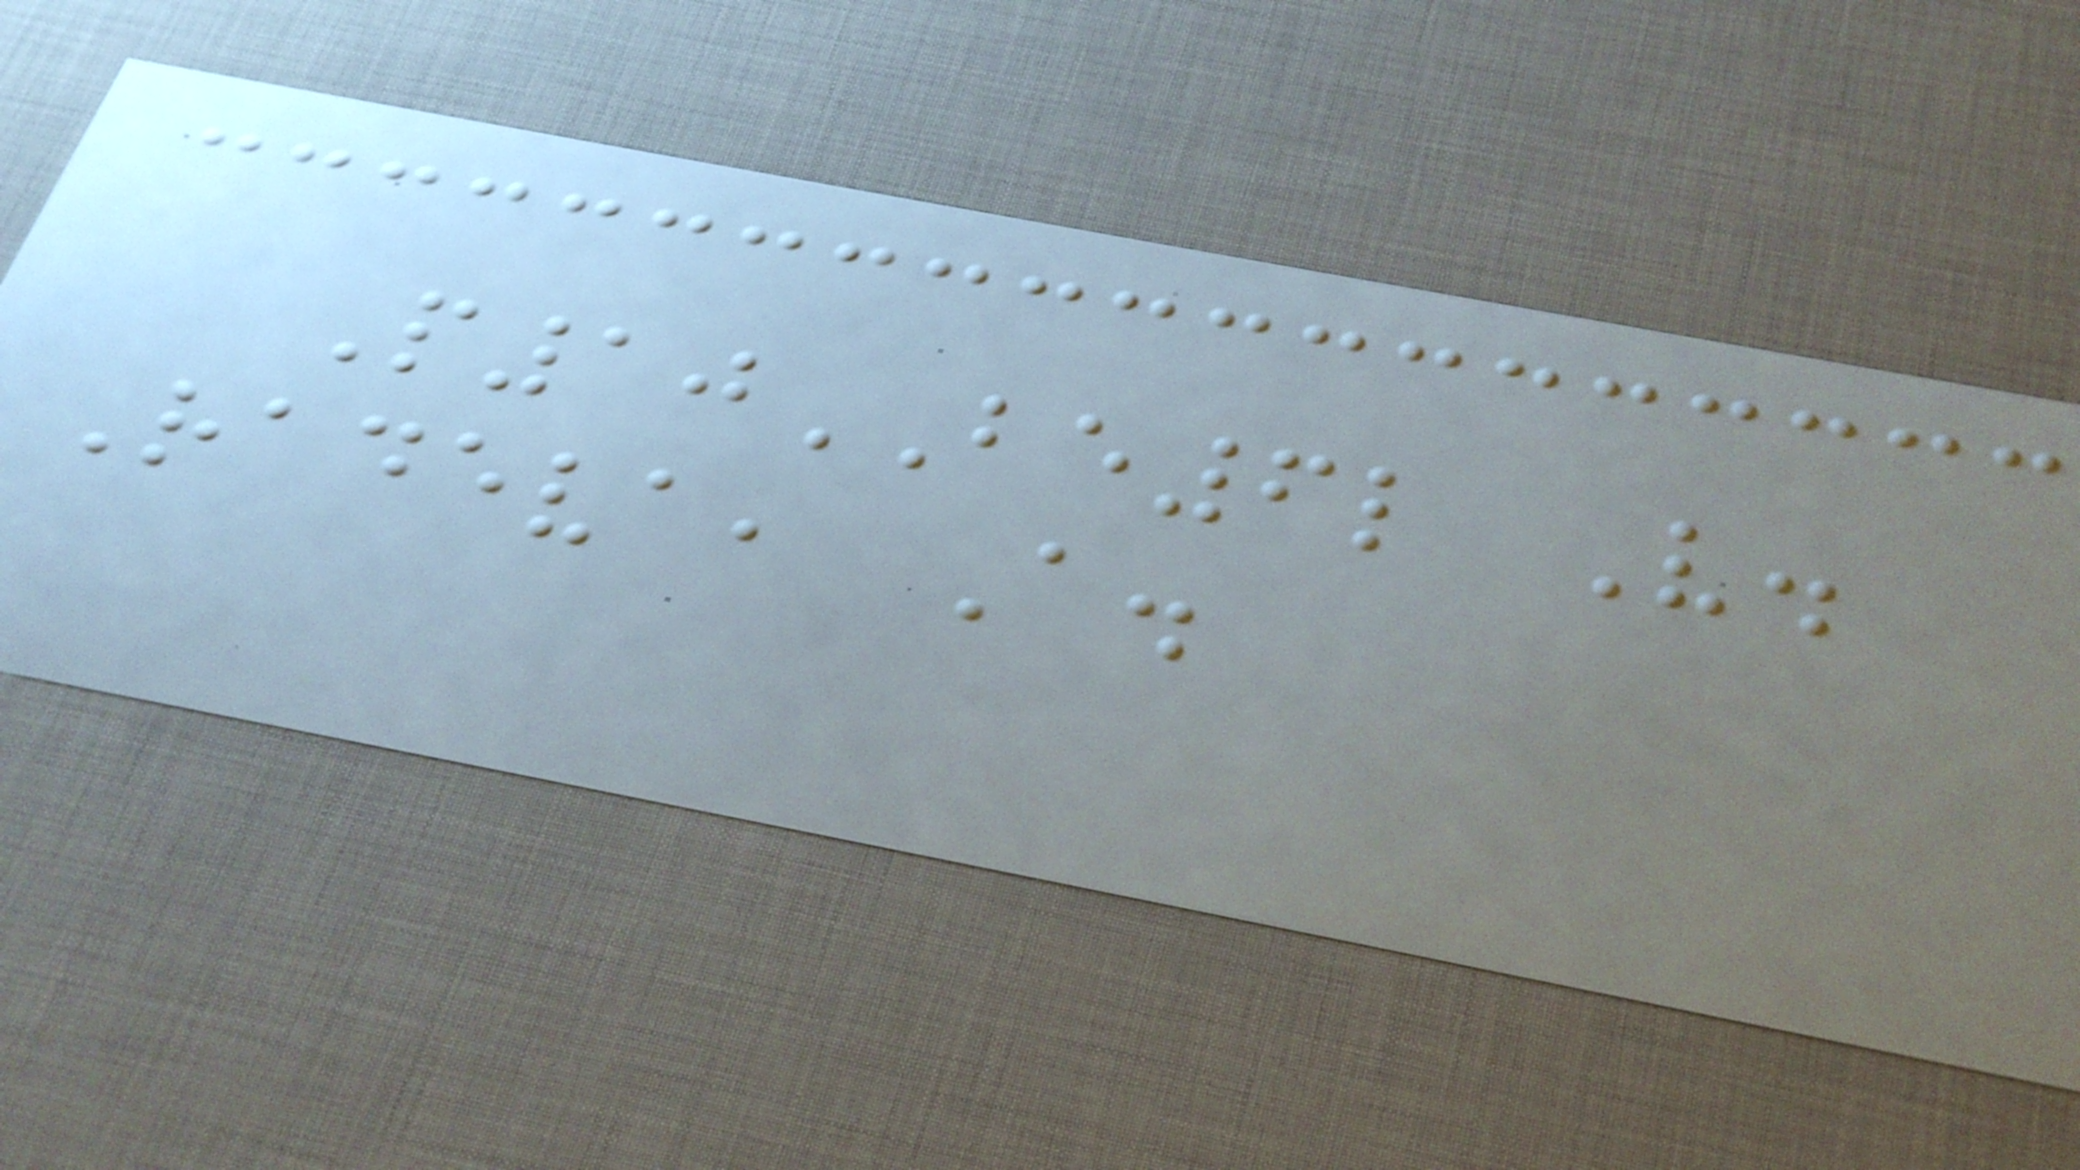P10BE6l V.
Radeva, A.
